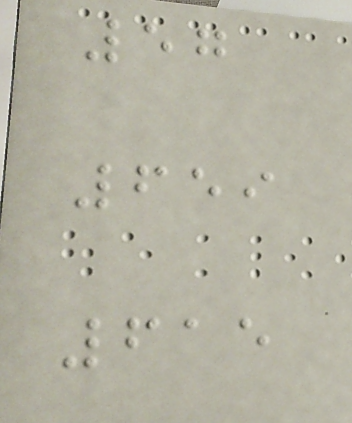57
659
615
